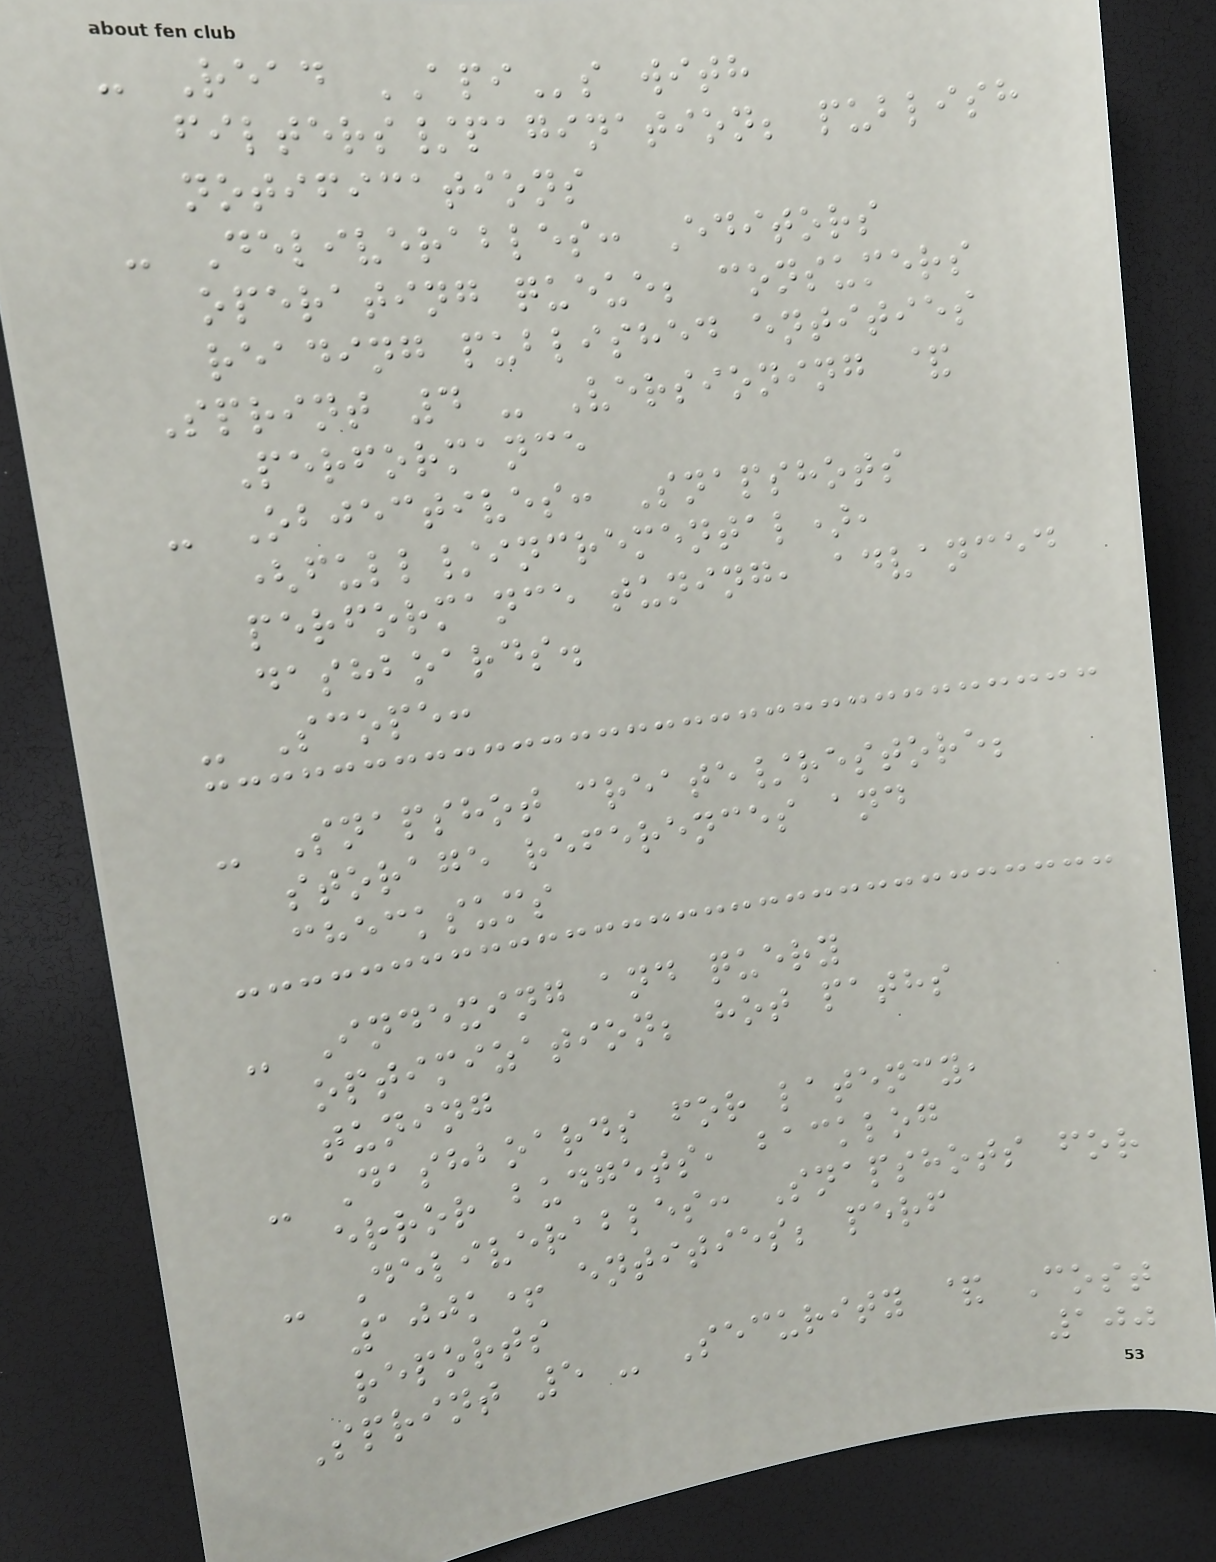- Read APIs with
filters/pagination; publish
notifications
- Deliverables: Editors
operating queue; consumers
reading published entities
Sprint 4 - Versioning &
Performance
- Objectives: Snapshots
(full/incremental),
performance tuning, advanced
dashboards.
- Scope:
- Snapshot create/restore;
storage references and
checksums
- Indexing and query
optimization; hot paths
tuning
- Dashboards for latency,
error budgets, backlog
- Deliverables: Snapshots for
100k+ entities; perf
reports
Sprint 5 - Security & Cost
100
